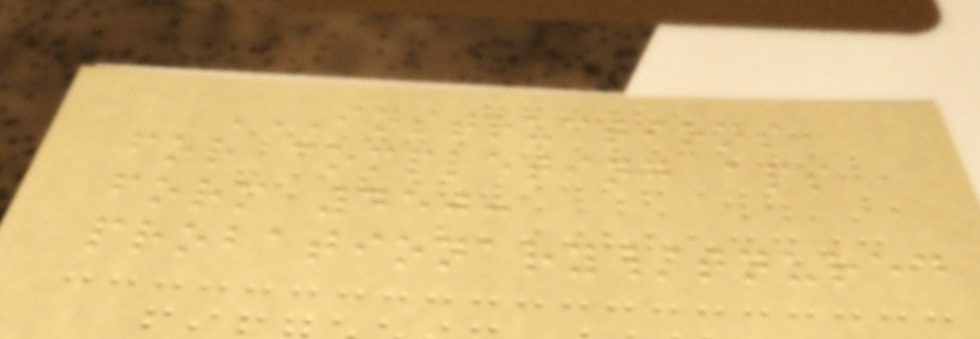INSTRUCTIONS
FOR COMPLETING APS
FORM 450:
PROBATIONARY/TNURED
